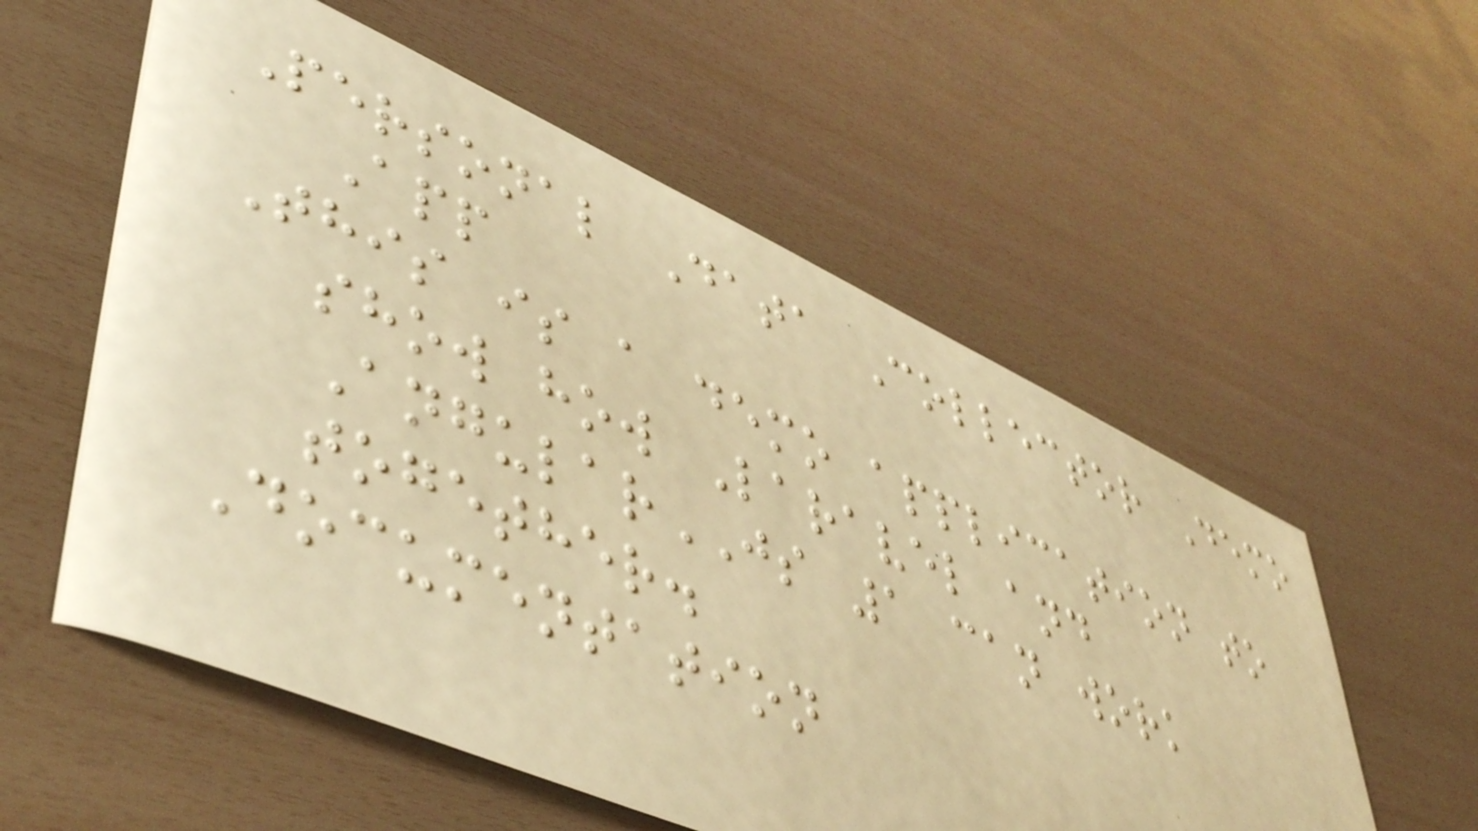Personal Data Collector Demo
App
This is a demo application to
show how Laravel and
AngularJS 1 can work
together.
Documentation
